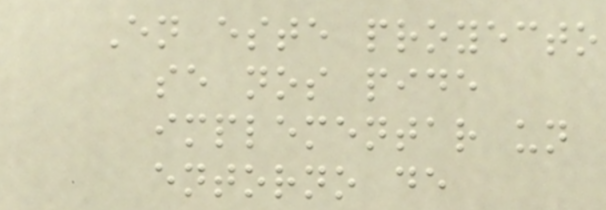En este proyecto
se nos pide
implementar un
entorno de
